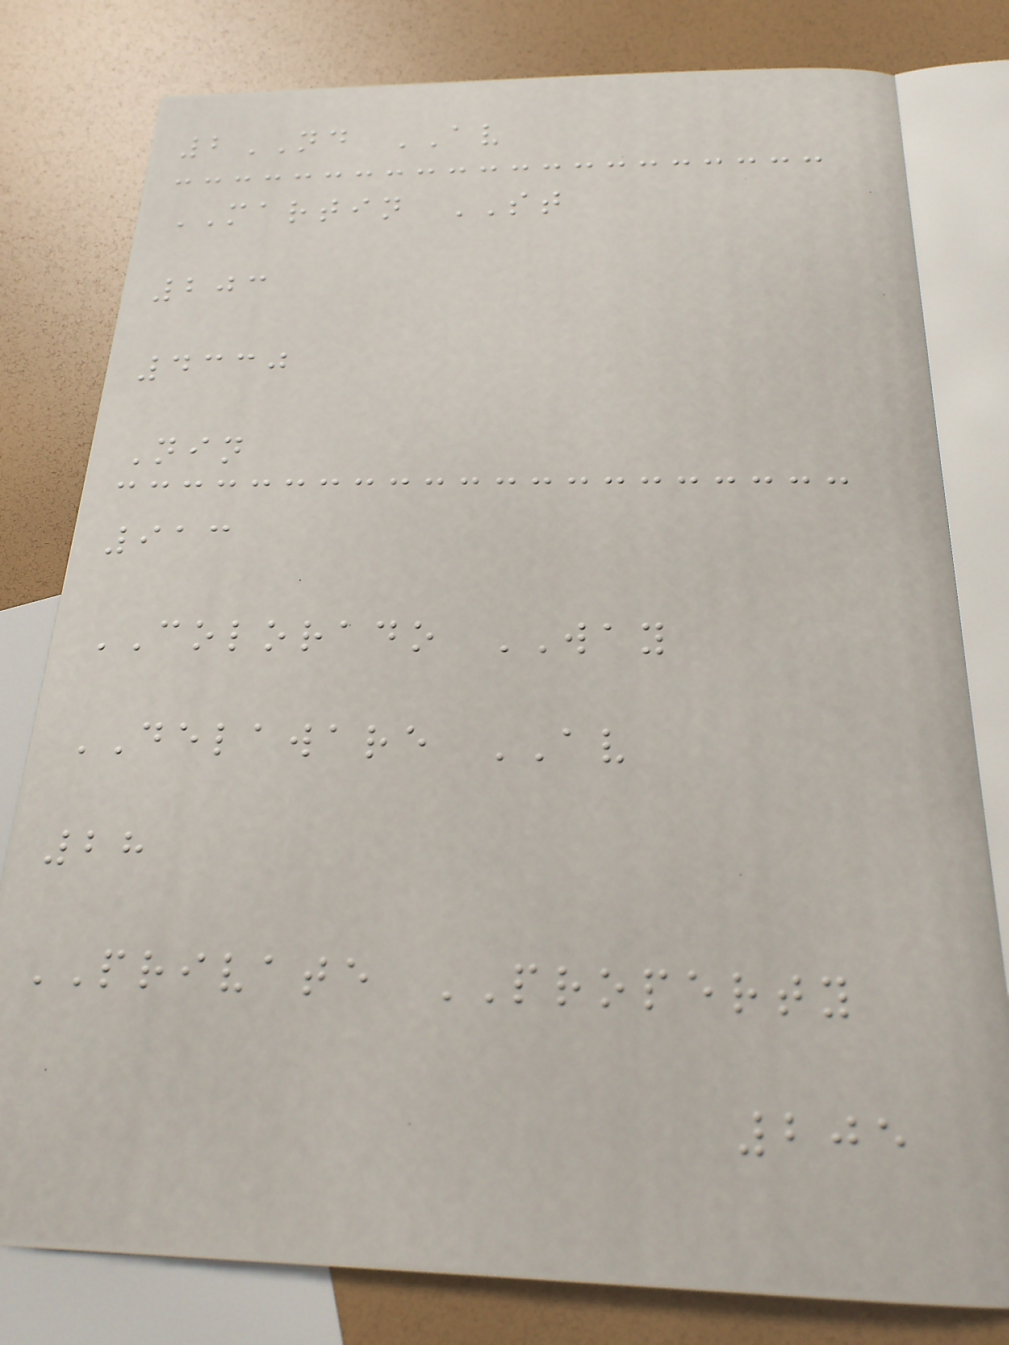2ND AV
MARTIN ST
203
4330
Nin
913
COLORADO WAY
DELAWARE AV
28
PRIVATE PROPERTY
205
